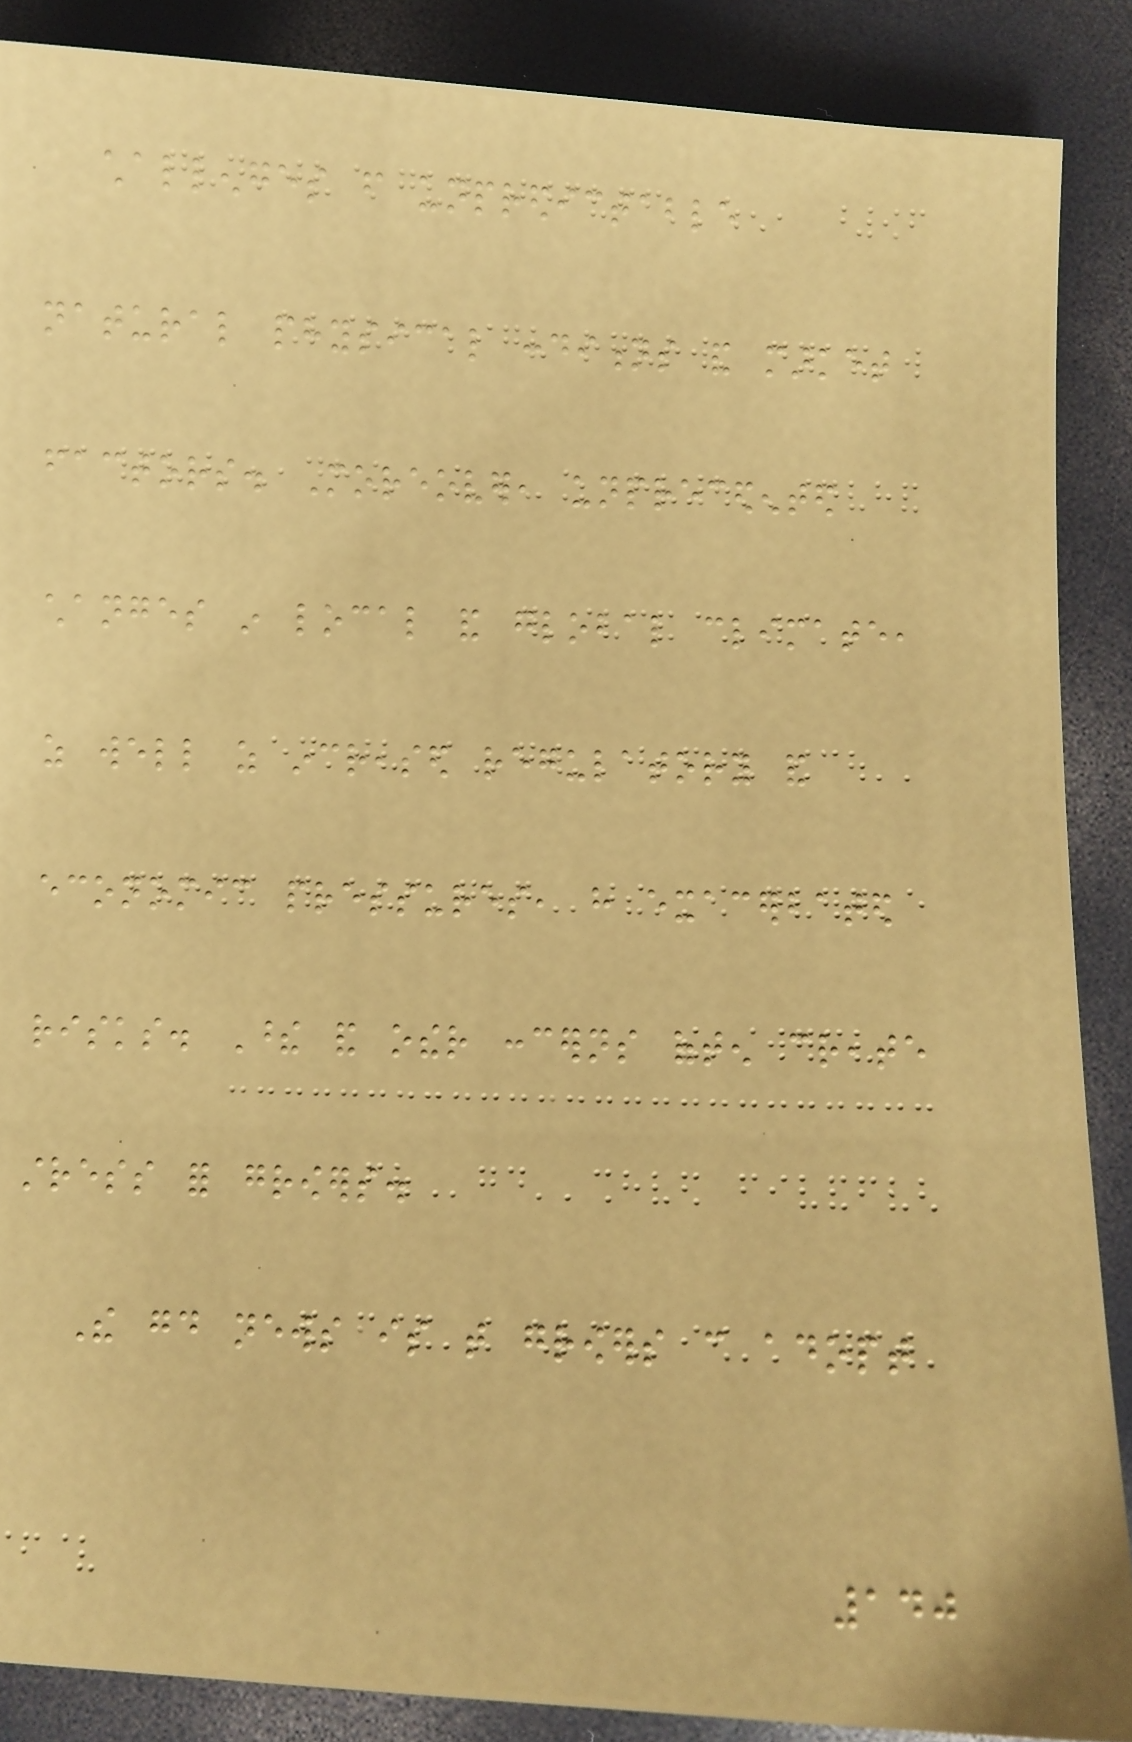challenges from unpredictable
natural physical conditions and market
factors. Moreover, unprecedented
changes in local and global climate,
as well as increased regulatory and
economic pressures, have exacerbated
risks. These and other concerns often create
stress for growers.
The good news is that growers can adopt
140
